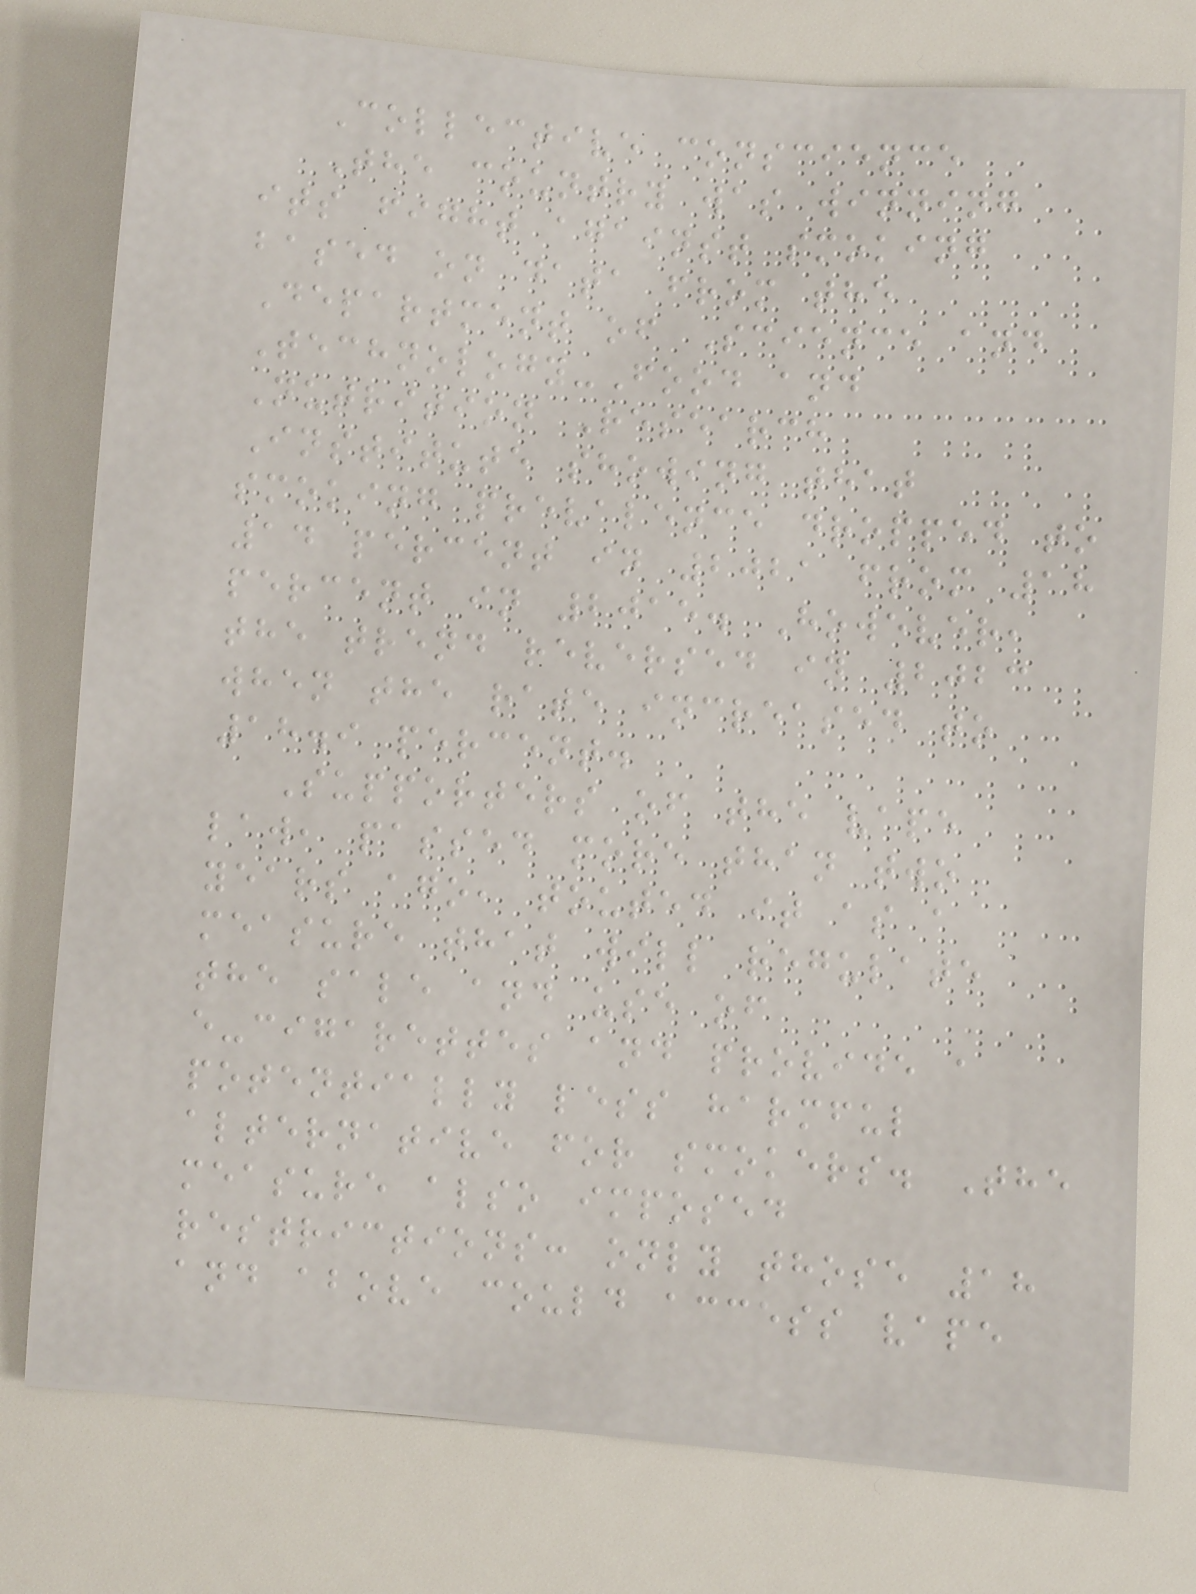Collective conscience
The country was winning
its fight against smoking
based on data from the
Department of Science and
Technology-Food and
Nutrition Research
Institute showing that
smoking prevalence dropped to
14 percent in 2021 from 18
percent in 2015. However,
the trend reversed in 2023
when the rate increased to
18.9 percent.
Supporters of the vape
law, passed more than two
years ago, touted it as a
measure that will regulate
the sale and use of
e-cigarettes and provide a
potentially less harmful
alternative for smokers. The
measure also imposed
restrictions: only those 18
and above could access vape
